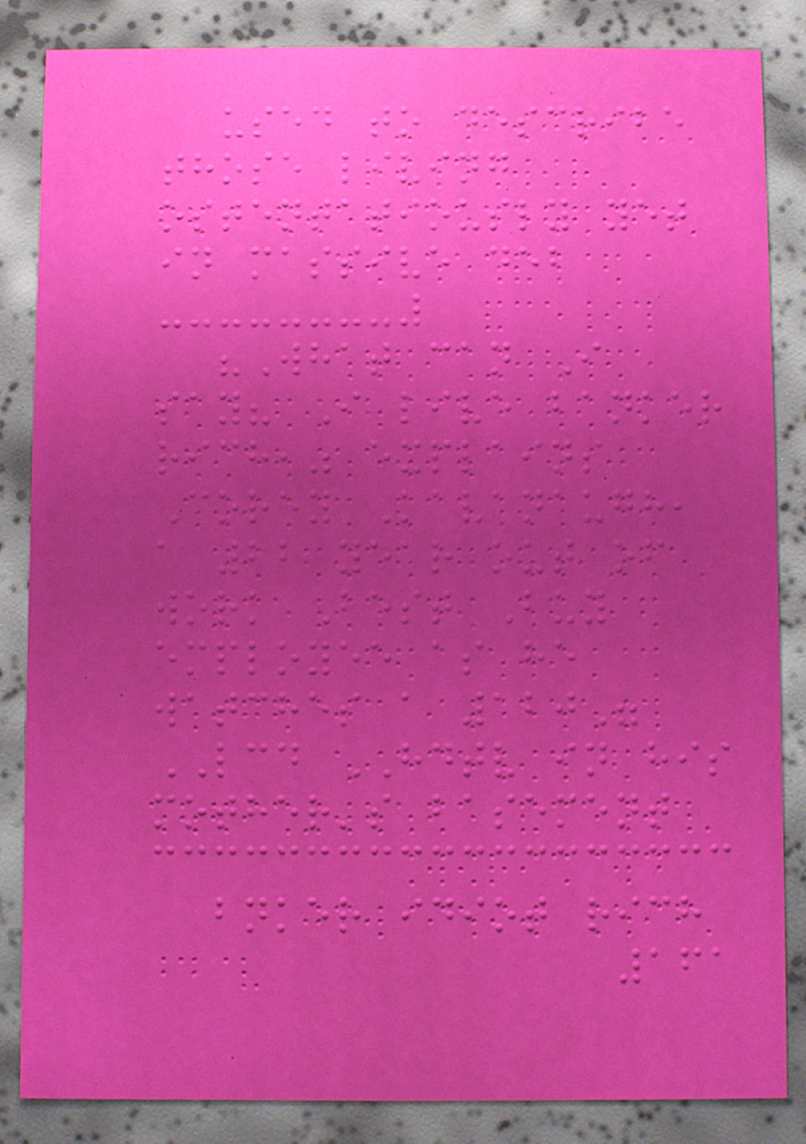used to describe
those living
ostentatiously yet
in massive deb
"What can I
say? I live banker
rich," explains
Corey Kavanaugh,
a 22 year out of
work Best Buy
employee as he
watches a 120"
LCD HDTV in his
mother's basement
bnker idiot rich
161
